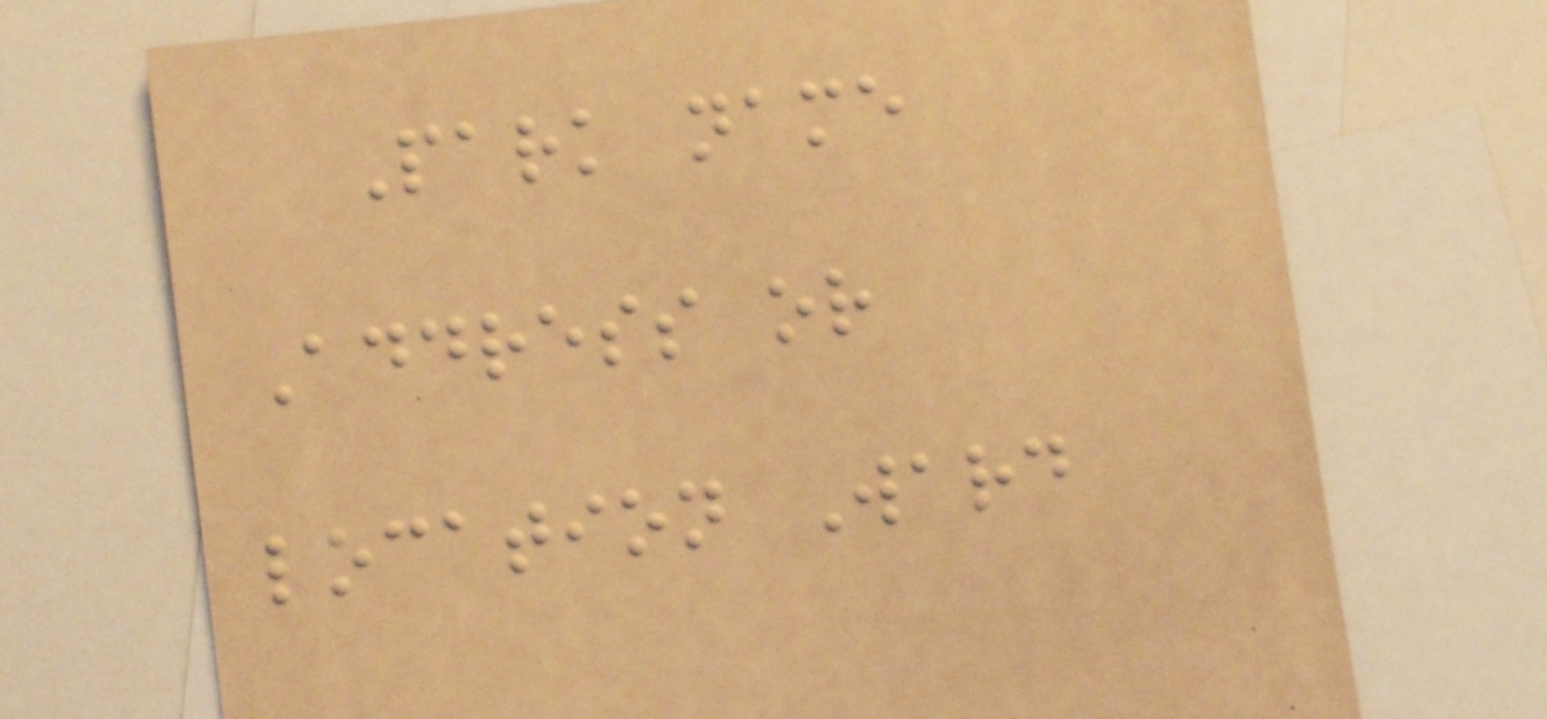Park name
Address or
location Ward
